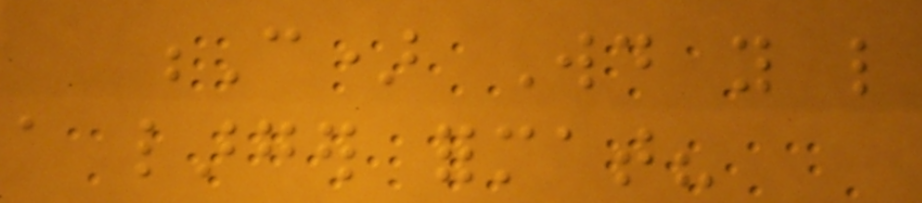C) Would you like
a larger format?
